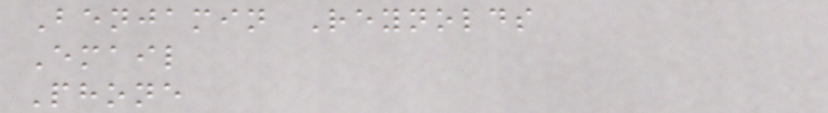Benjamin Reynolds
Email
Phone
